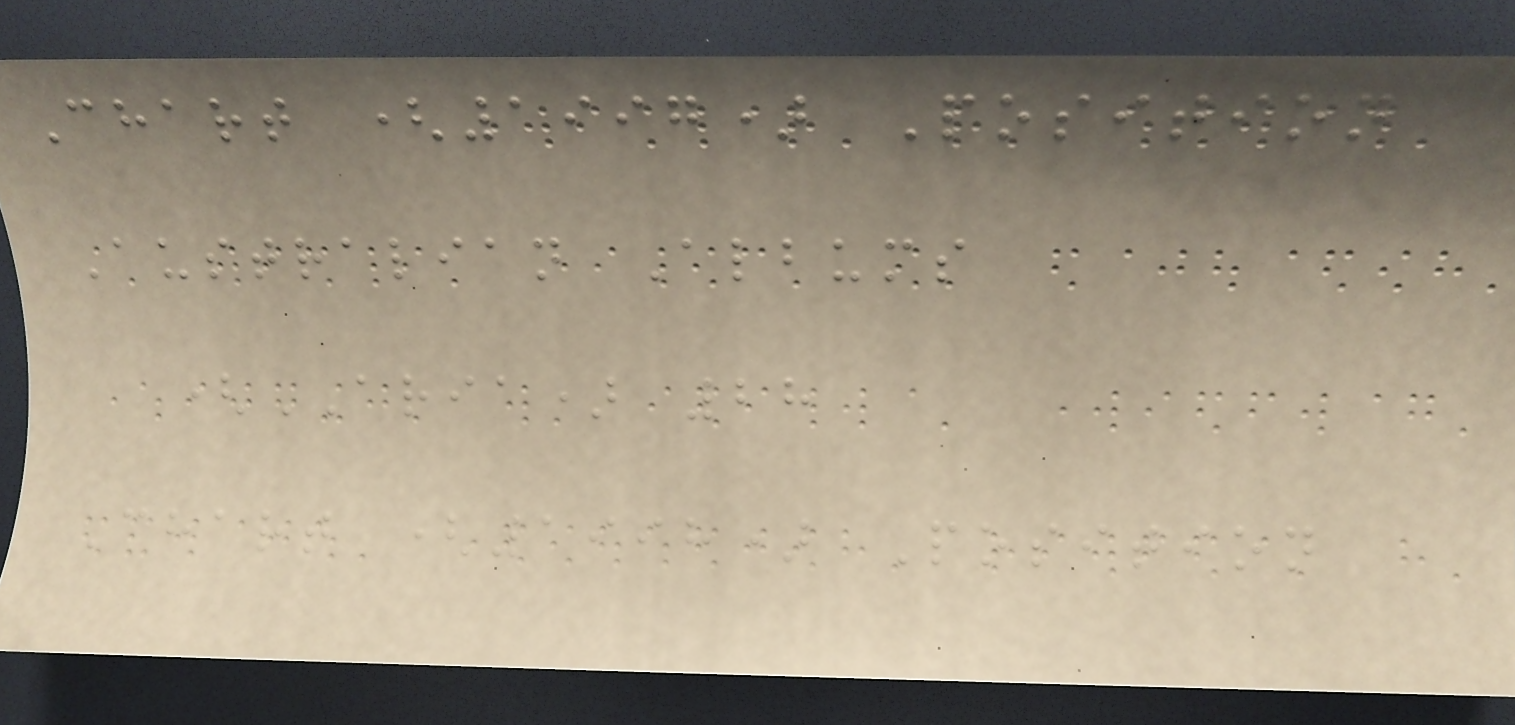Chart (1997) Position
Australian Albums
(ARIA) 28
Chart (1998) Position
